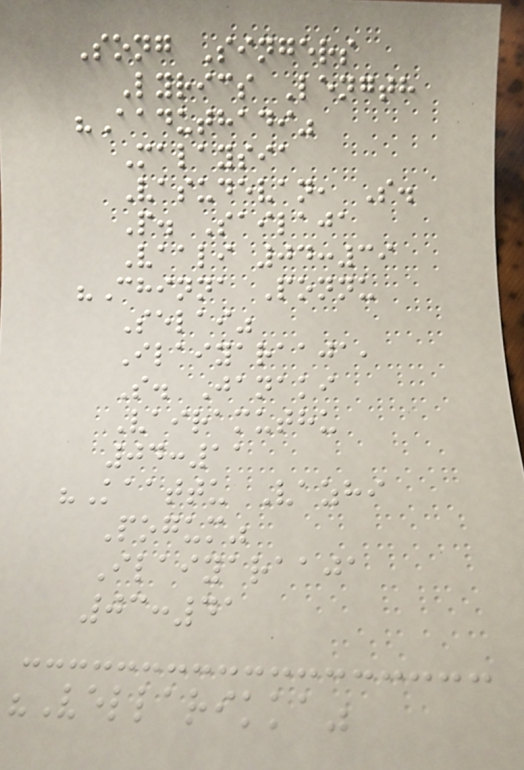Song Singers
Lyrics Length
"Aaduthadi"
Malaysia
Vasudevan, S.
P. Sailaja
Vaali 04:39
"Chinna Ponnu
Selai"
Ilaiyaraaja,
S. Janaki
Vairamuthu
04:11
"Kaattu Vazhi
Pogum"
Ilaiyaraaja
03:41
"Vellarikka"
